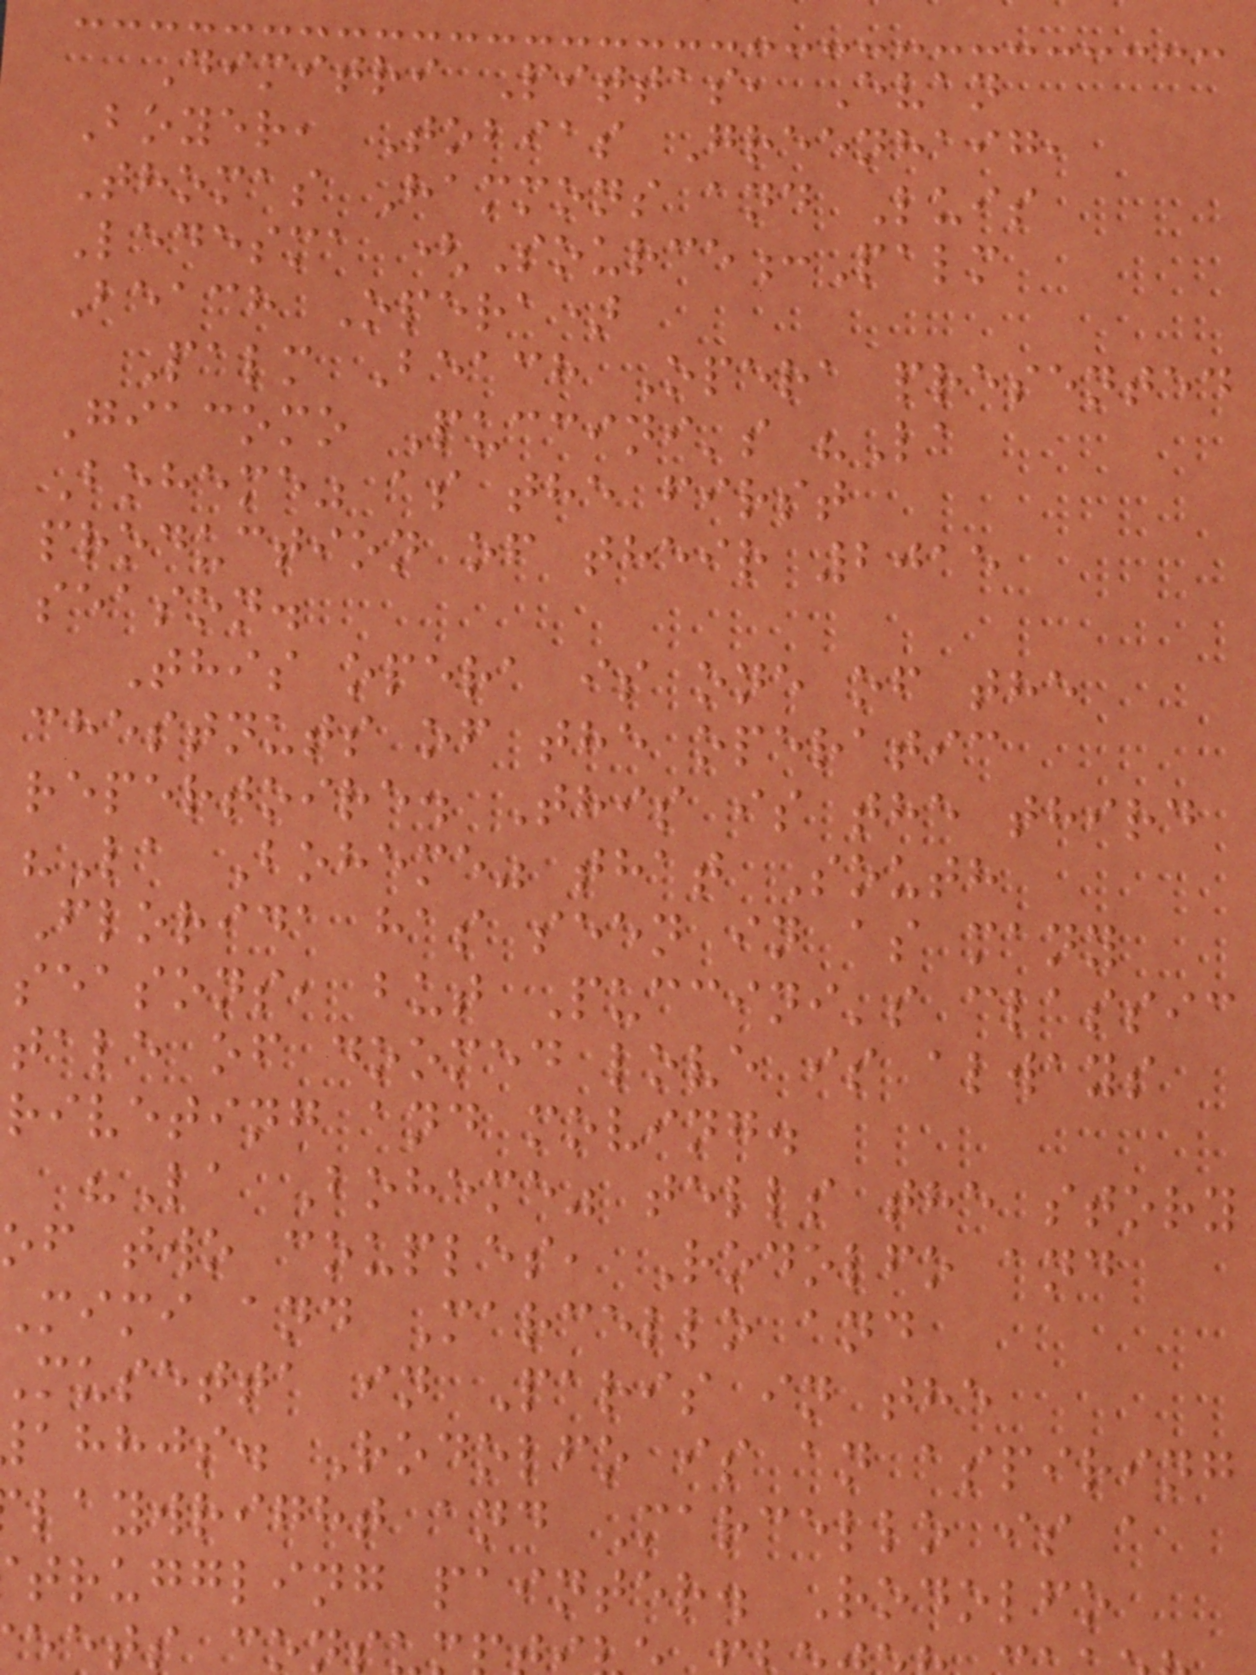Dimitri Pittas, Evan
Boyer, Tobias Greenhaig,
Thomas Hammons and Luis
Ledesma (Source:Palm
Beach Opera)
Palm Beach Opera presented
Giacomo Puccini's "La
Boheme" as the first
production of their 2015
season.
This opera is one of the
chestnuts of the operatic
repertoire. This is the third
"La Boheme" that South
Florida has seen in as many
seasons, but Puccini's classic
tale of doomed love is always
riveting and moving.
"La Boheme" tells the story
of two couples, Rodolfo and
mimi and Marcello and
musetta in Paris in the
ahhjs. Rodolfo is an aspiring
laywright and Marcello is a
truggling painter. Rodolfo
